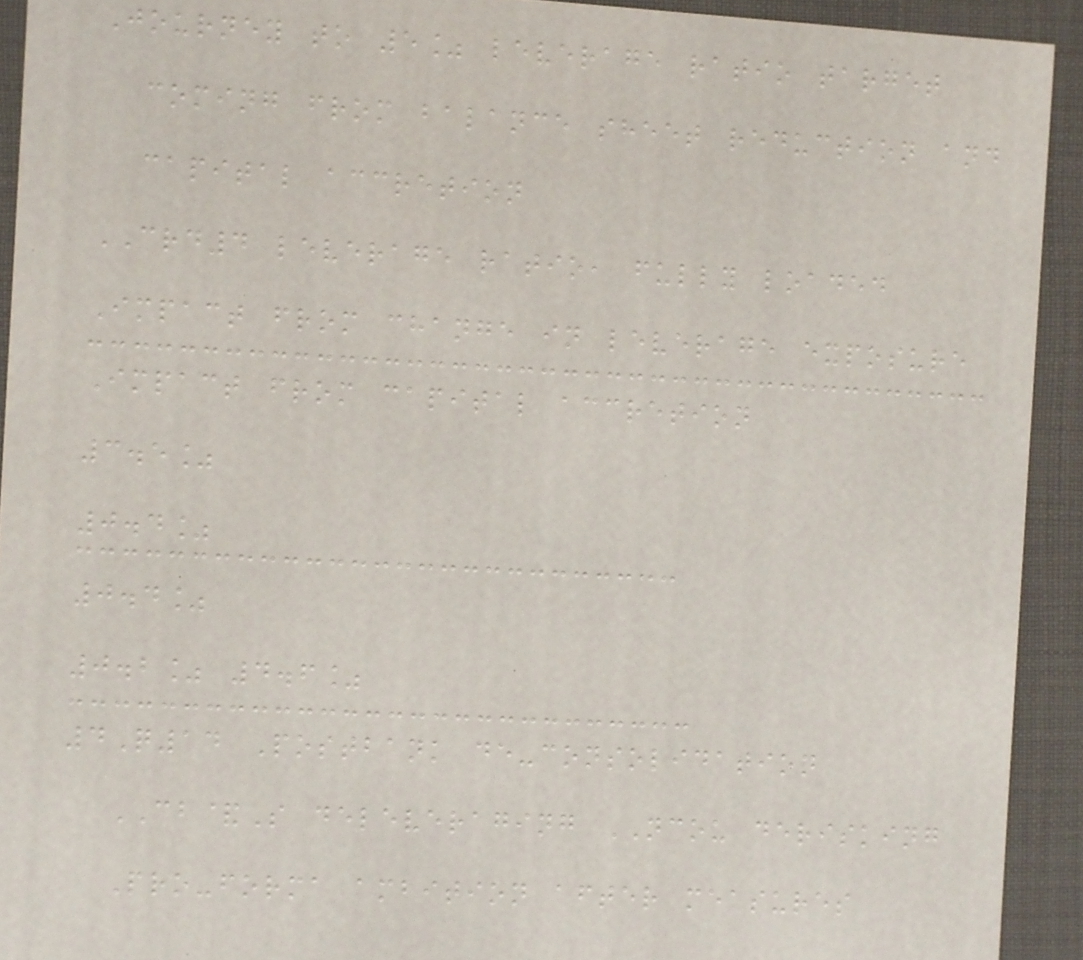Journey to 5% leverage ratio target
coming from balance sheet reduction and
capital accretion
CRD4 leverage ratio, fully loaded
Impact from change in leverage exposure
Impact from capital accretion
3.5%
0.4%
0.4%
0.2% 4.6%
4Q14 Postbank de-consolidation
CB&S deleveraging NCOU derisking
Pro-forma ambition after measures
